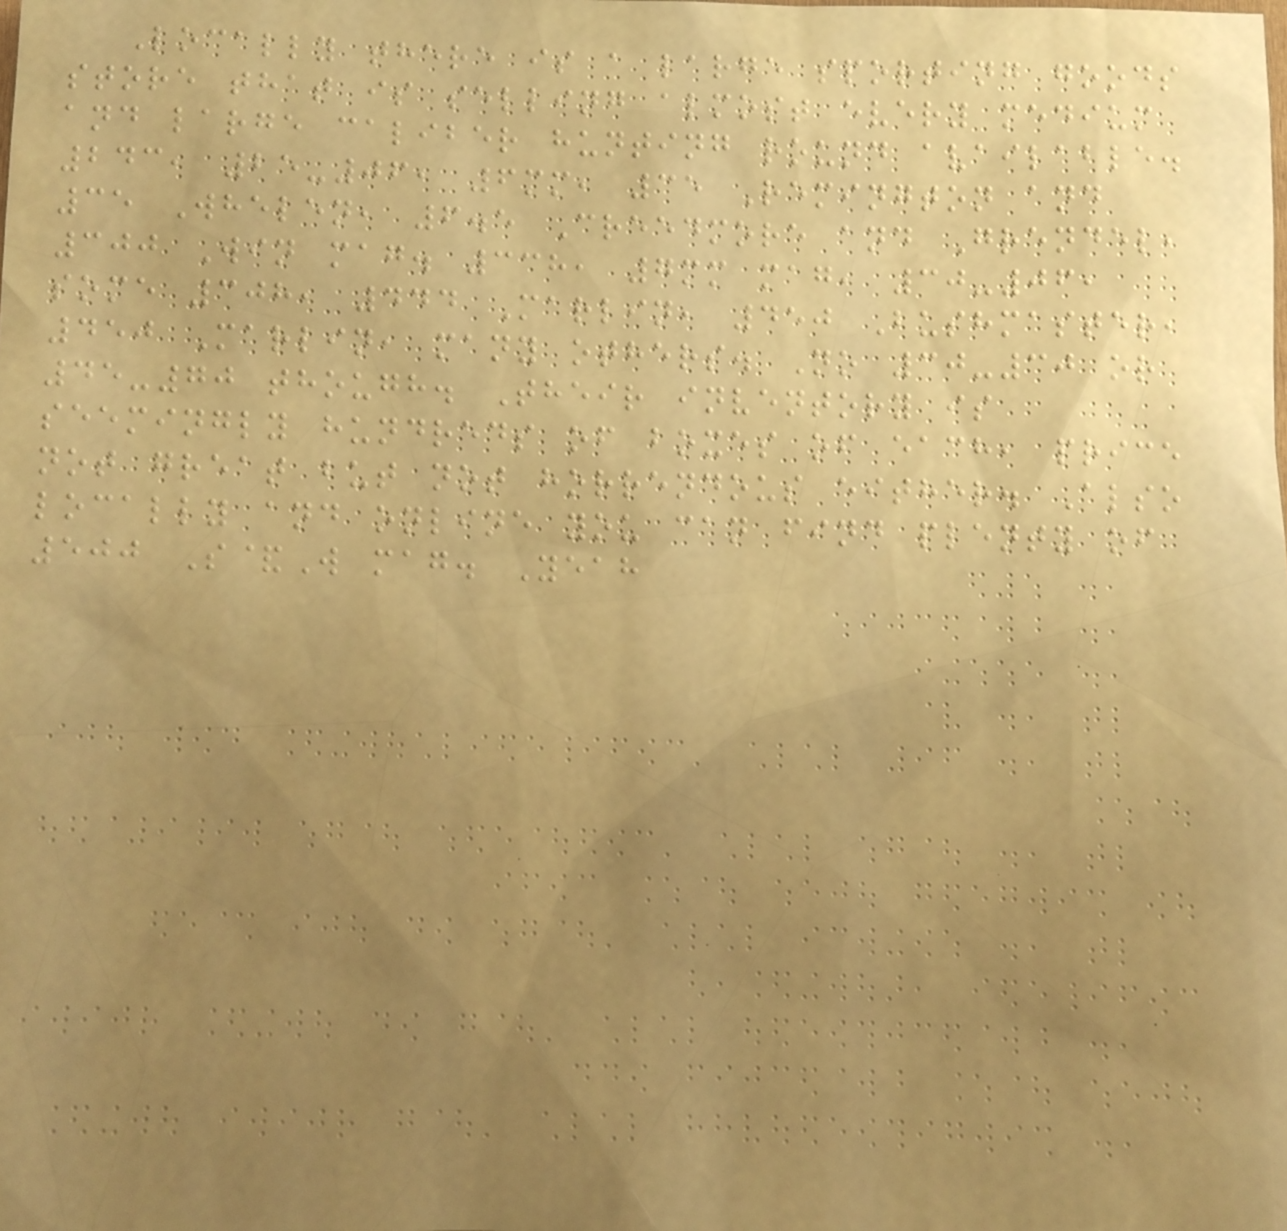Locally there is a large sporting goods
store that is selling almost every medium
and large caliber hunting round available.
243, 25-06, 6mm, 35 Remington and
35 Whelen, 6.5 Creedmore and Grendel,
300 Win mag. 338, 7mm mag, 30-06,
some 308, 444 Marlin, 450 Bushmaster,
450 Marlin, many others. No 30-30 or
45-70 though. Their inventory is
seemingly hundreds of boxes of each, price
not great but not horrendous either. Also
locally and online you can find plenty of
500 S&W mag. Yeah
